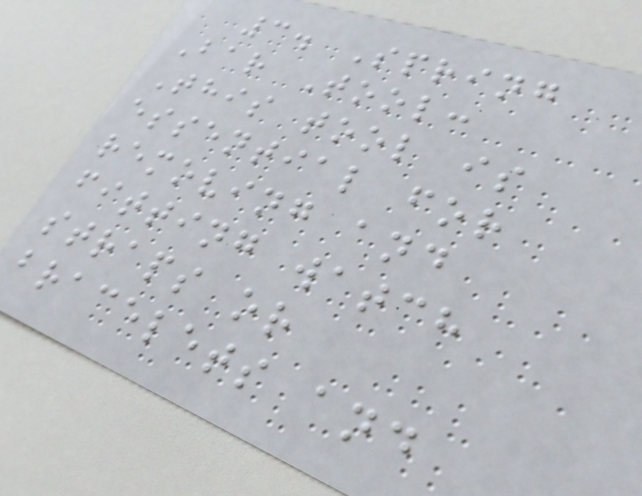3. Spring
Bar Tool:
This tool is
essential for
removing and
fitting watch
straps or
bracelets and
